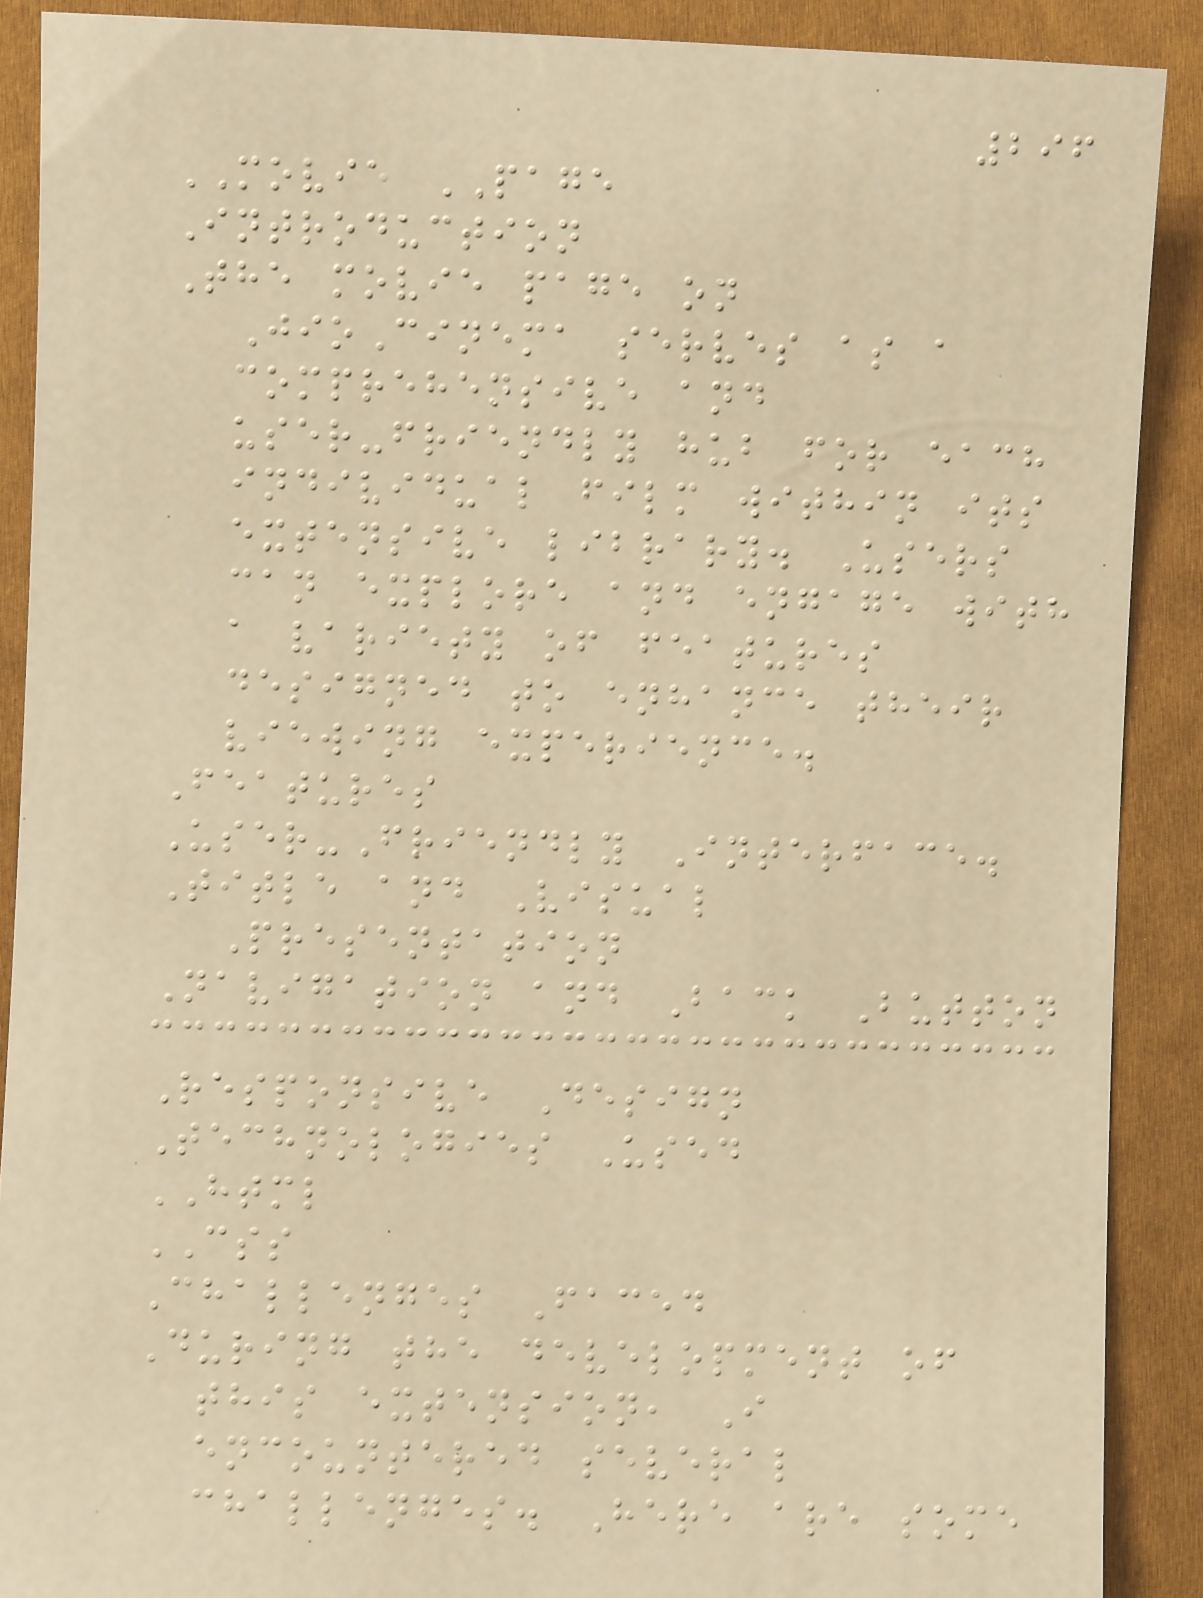296
MOVIE PAGE
Introduction
The movie page on
JioCinema serves as a
comprehensive and
user-friendly hub for each
individual film within its
extensive library. Users
can explore and engage with
a variety of features
designed to enhance their
viewing experience.
Features
User-Friendly Interface.
Title and Visual
Presentation
Navigation and Back Button
Responsive Design
Technologies Used
HTML
CSS
Challenges Faced
During the development of
this extension, I
encountered several
challenges. Here are some
